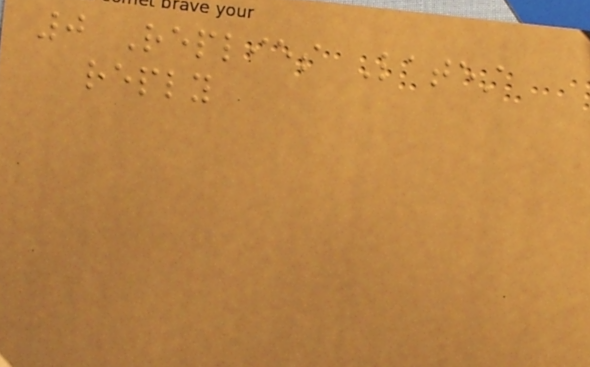0 Replies Latest
reply
